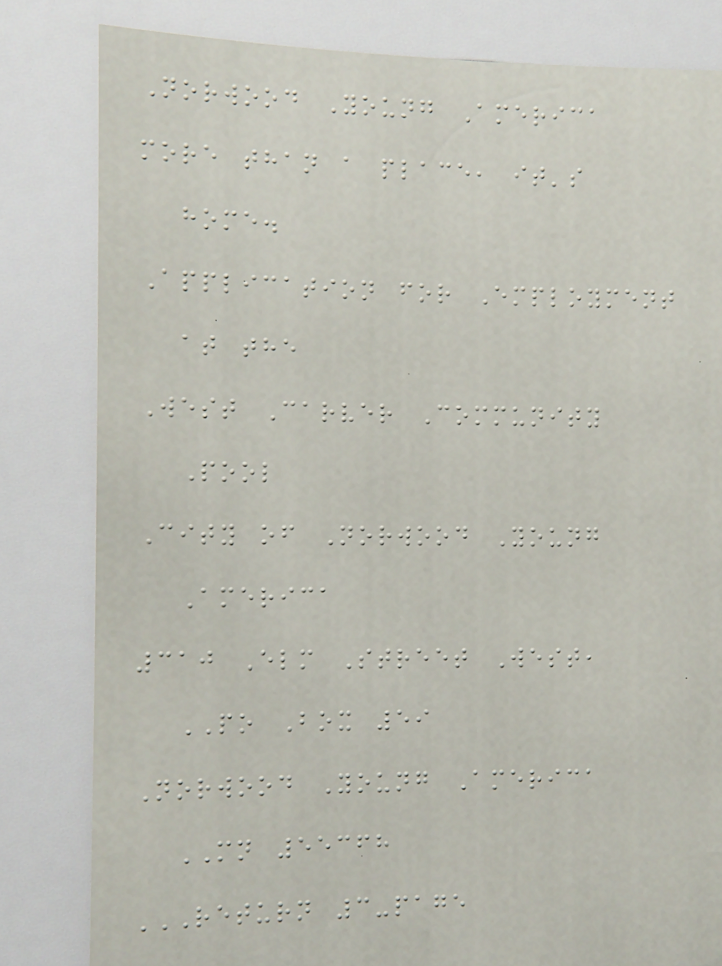Norwood Young America
more than a place, it's
home.
Application for Employment
at the
West Carver Community
Pool
City of Norwood Young
America
310 Elm Street West,
PO Box 59
Norwood Young America
MN 55368
RETURN 3-PAGE
